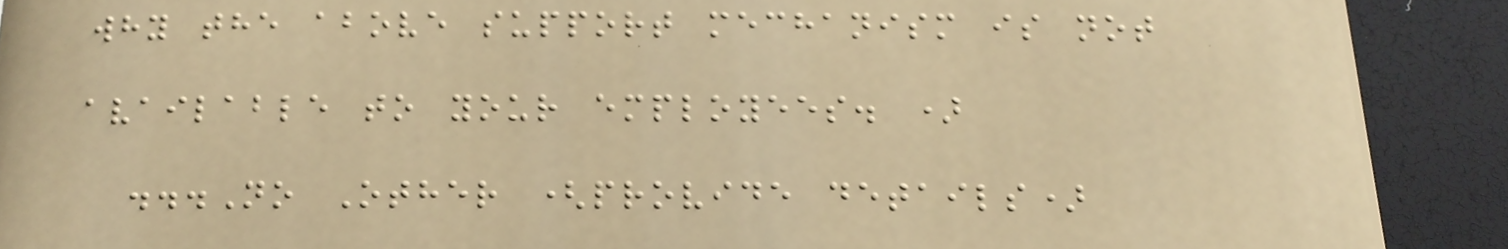why the above support mechanism is not
available to your employees. )
...No Other (provide details)
